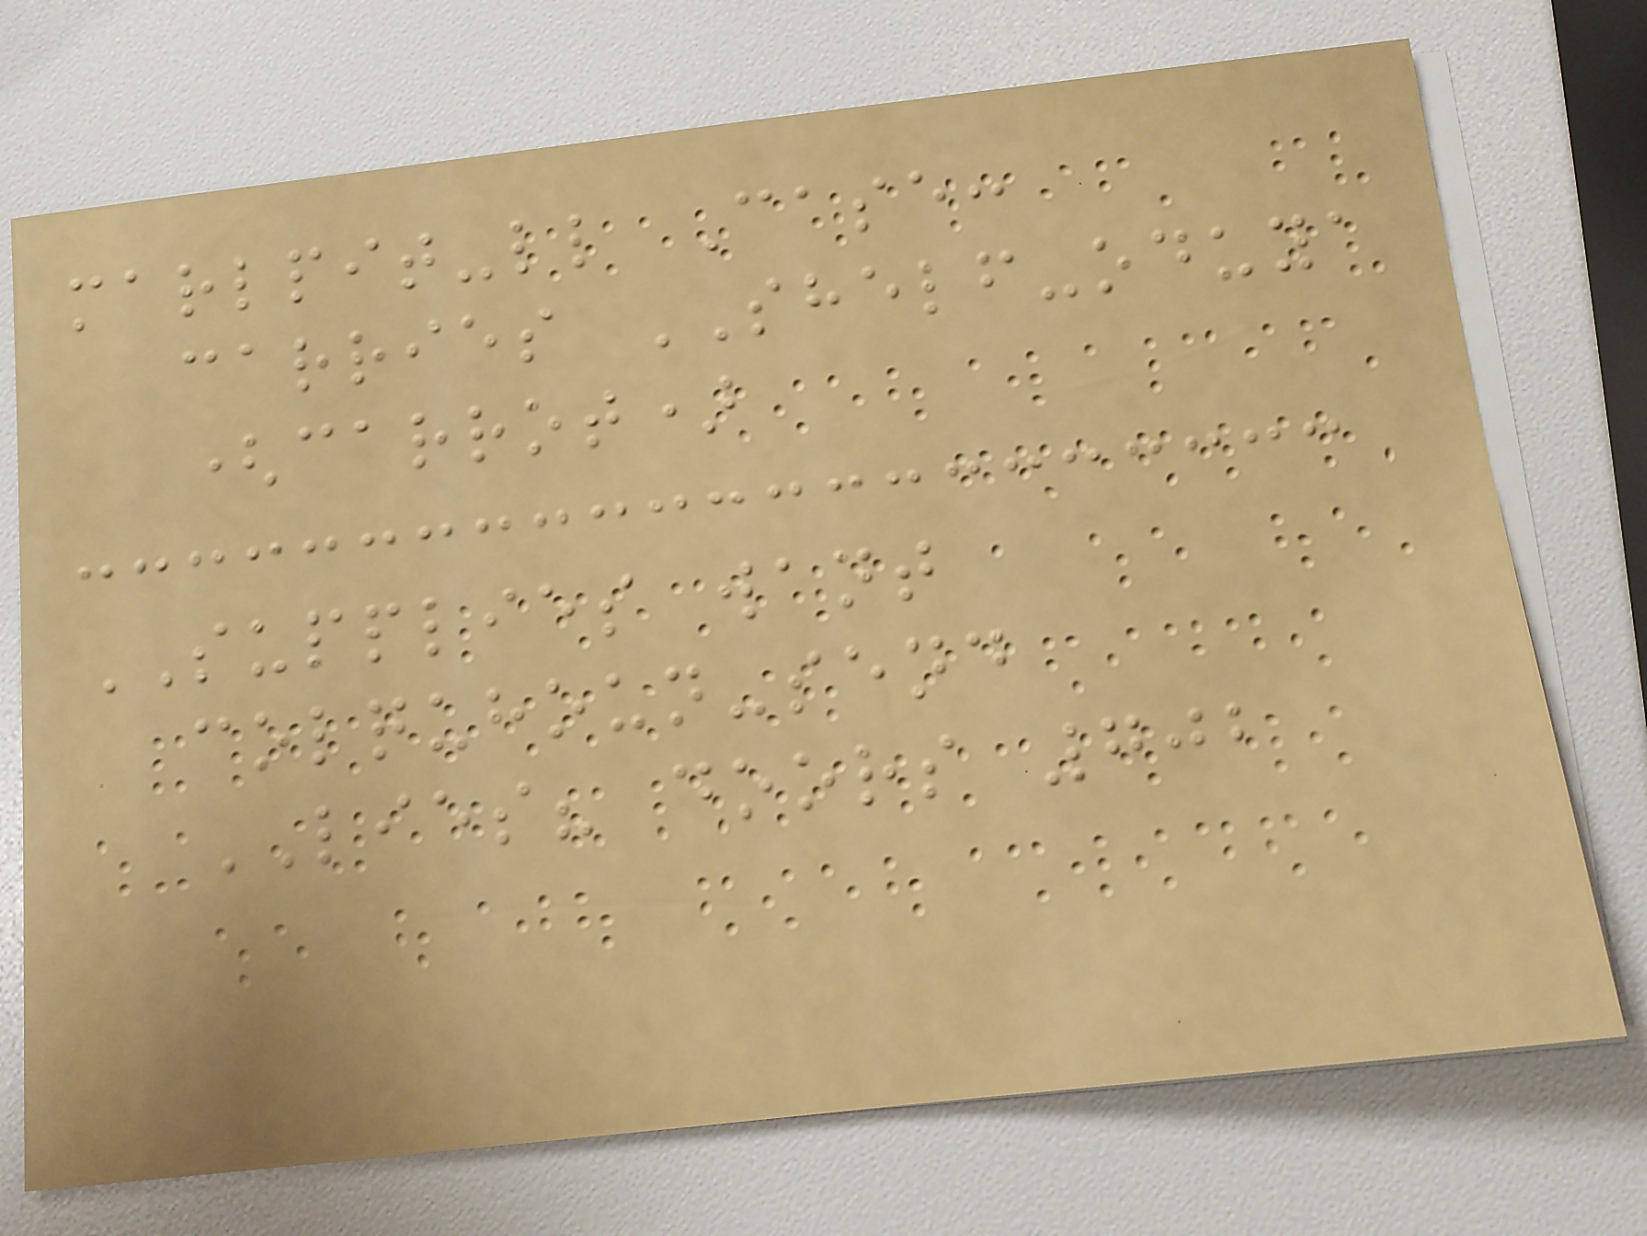marlpit-ll Case:
carries SHELF-oduya
(carrot)
SUPPLIES want
colquhoun-send
LIES? doors 702
